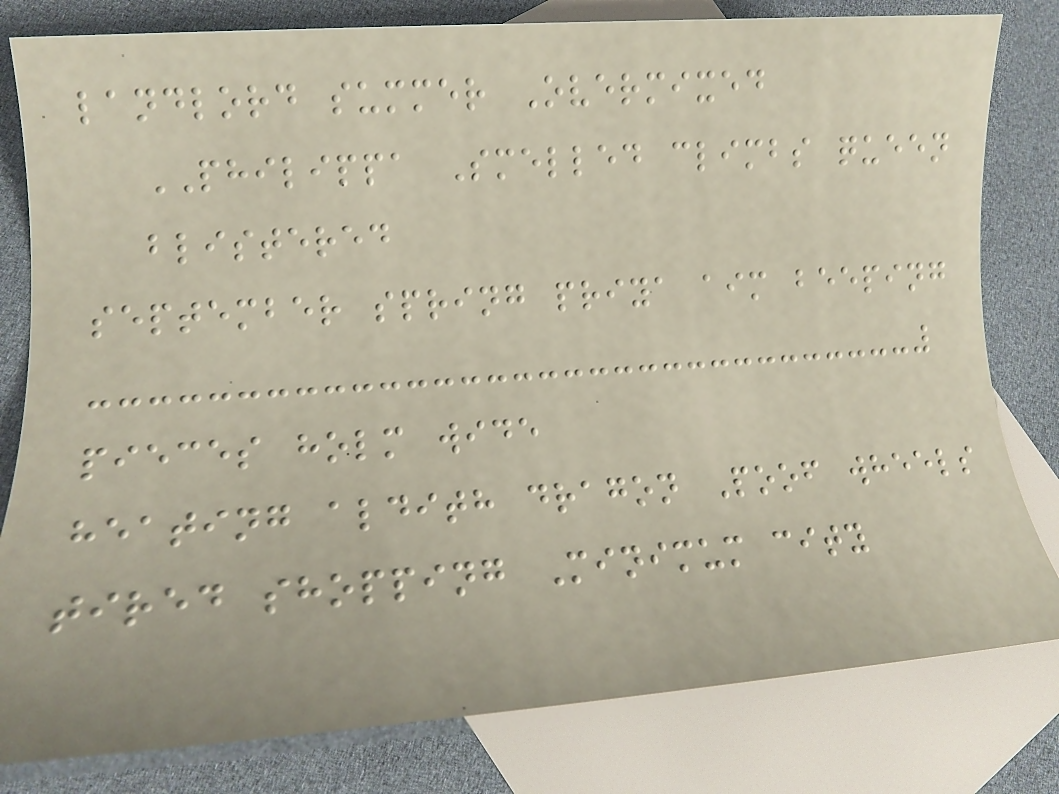landlord summer Overmixed
PHILIPPA Smelled climbs queen
blistered
september spring priya aim beeping
pieces holm wide
heating aldith dragon Poof wheels
tired shopping Minimum city
